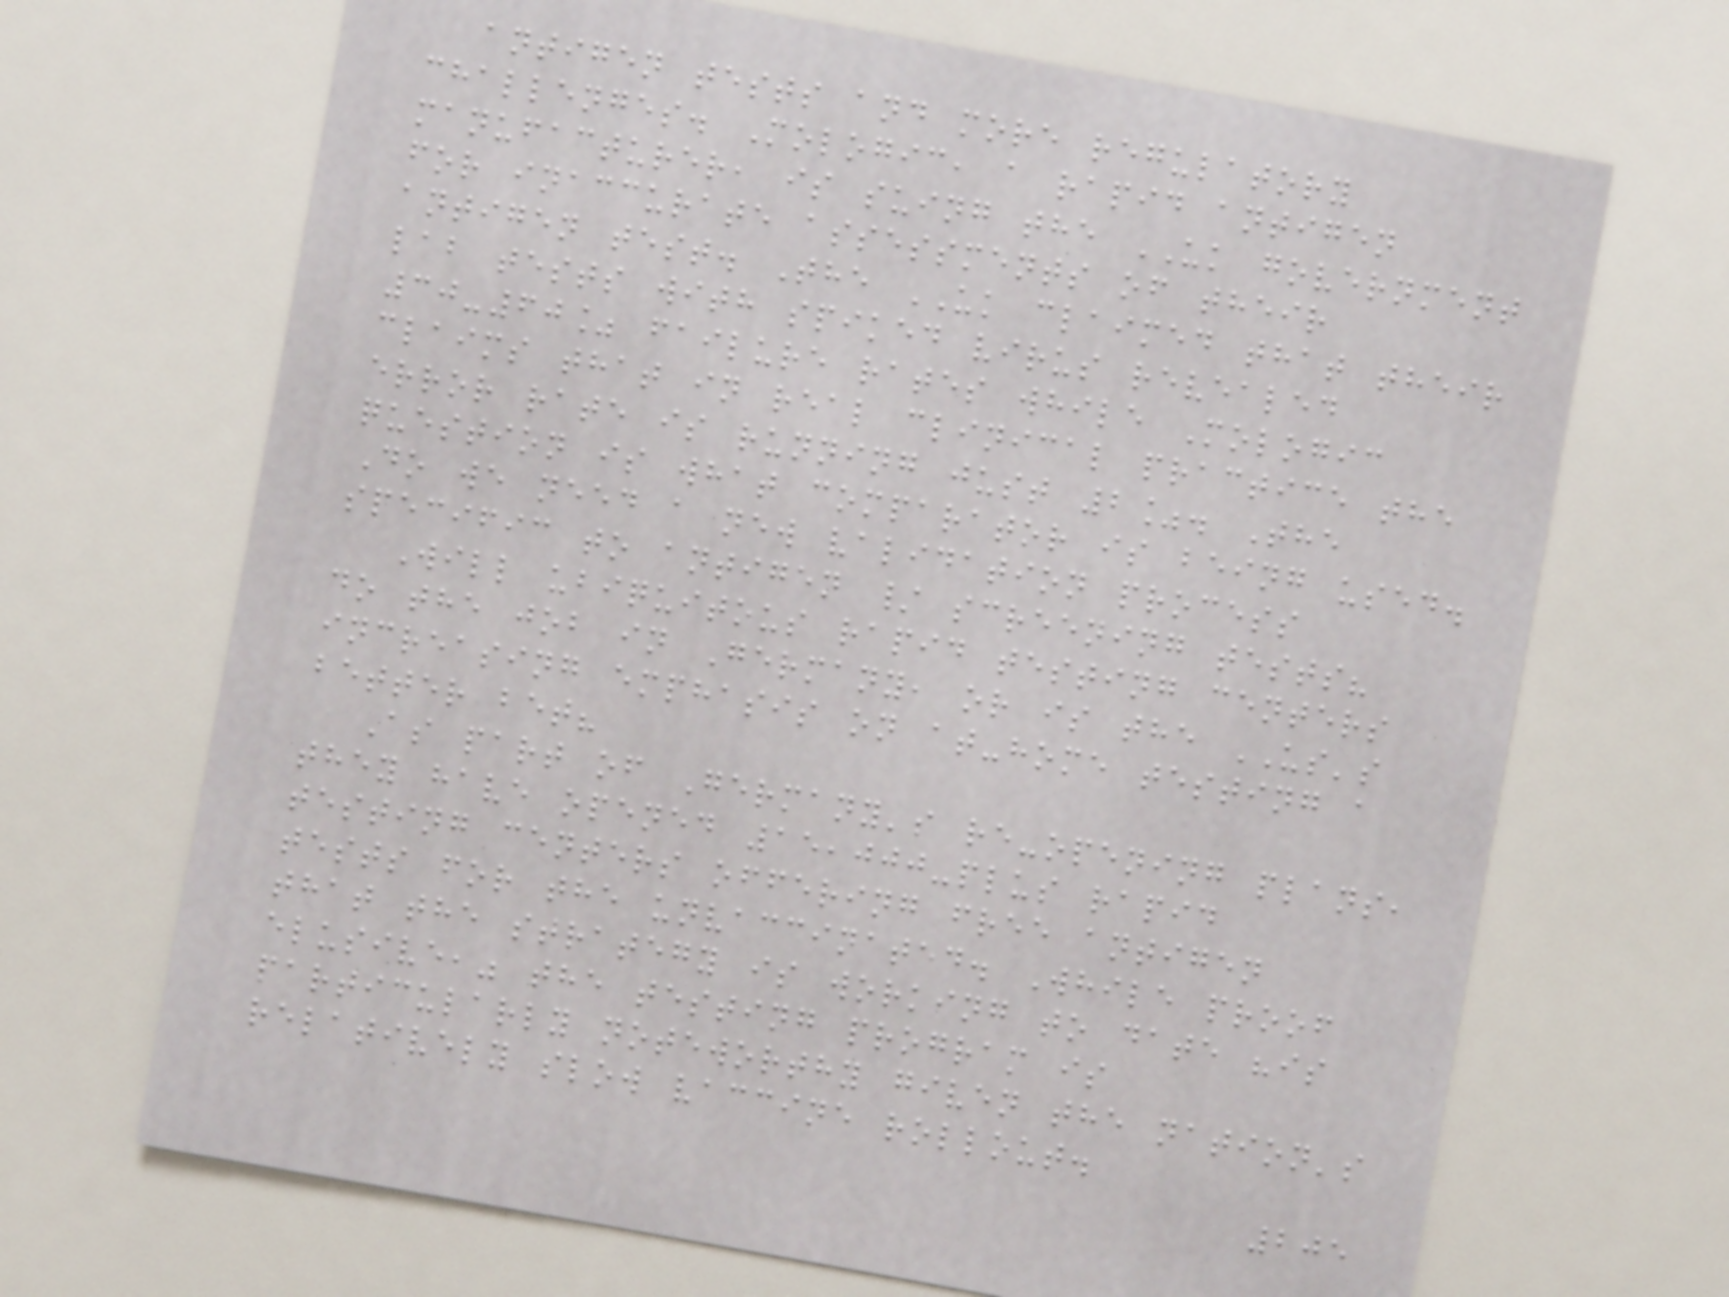antigen tests and more regulatory
challenges. Mologic, a rapid antigen
manufacturer, is suing the UK government
for inaccurate assessments of their
antigen test. The UK claimed that their
lab tests with spiked virus revealed
30-60% failure rates while Mologic
claims that in real clinical practice the
error rate is running just 2%. The
question is what comparator is being used.
Do we need a new validation process
specific to antigen / screening tests?
Will ubiquitous rapid testing centers
do the job in Germany, or is the US's
increasing emphasis on at-home testing a
better bet?
As part of Germany's re-opening plans,
they have opened 15,000-plus rapid
testing centers offering free antigen
tests for the unvaccinated. While proof
that the strategy is working to date "is
elusive," the testing program is
particularly noteworthy given the nation's
relatively slow vaccine rollout.
205
